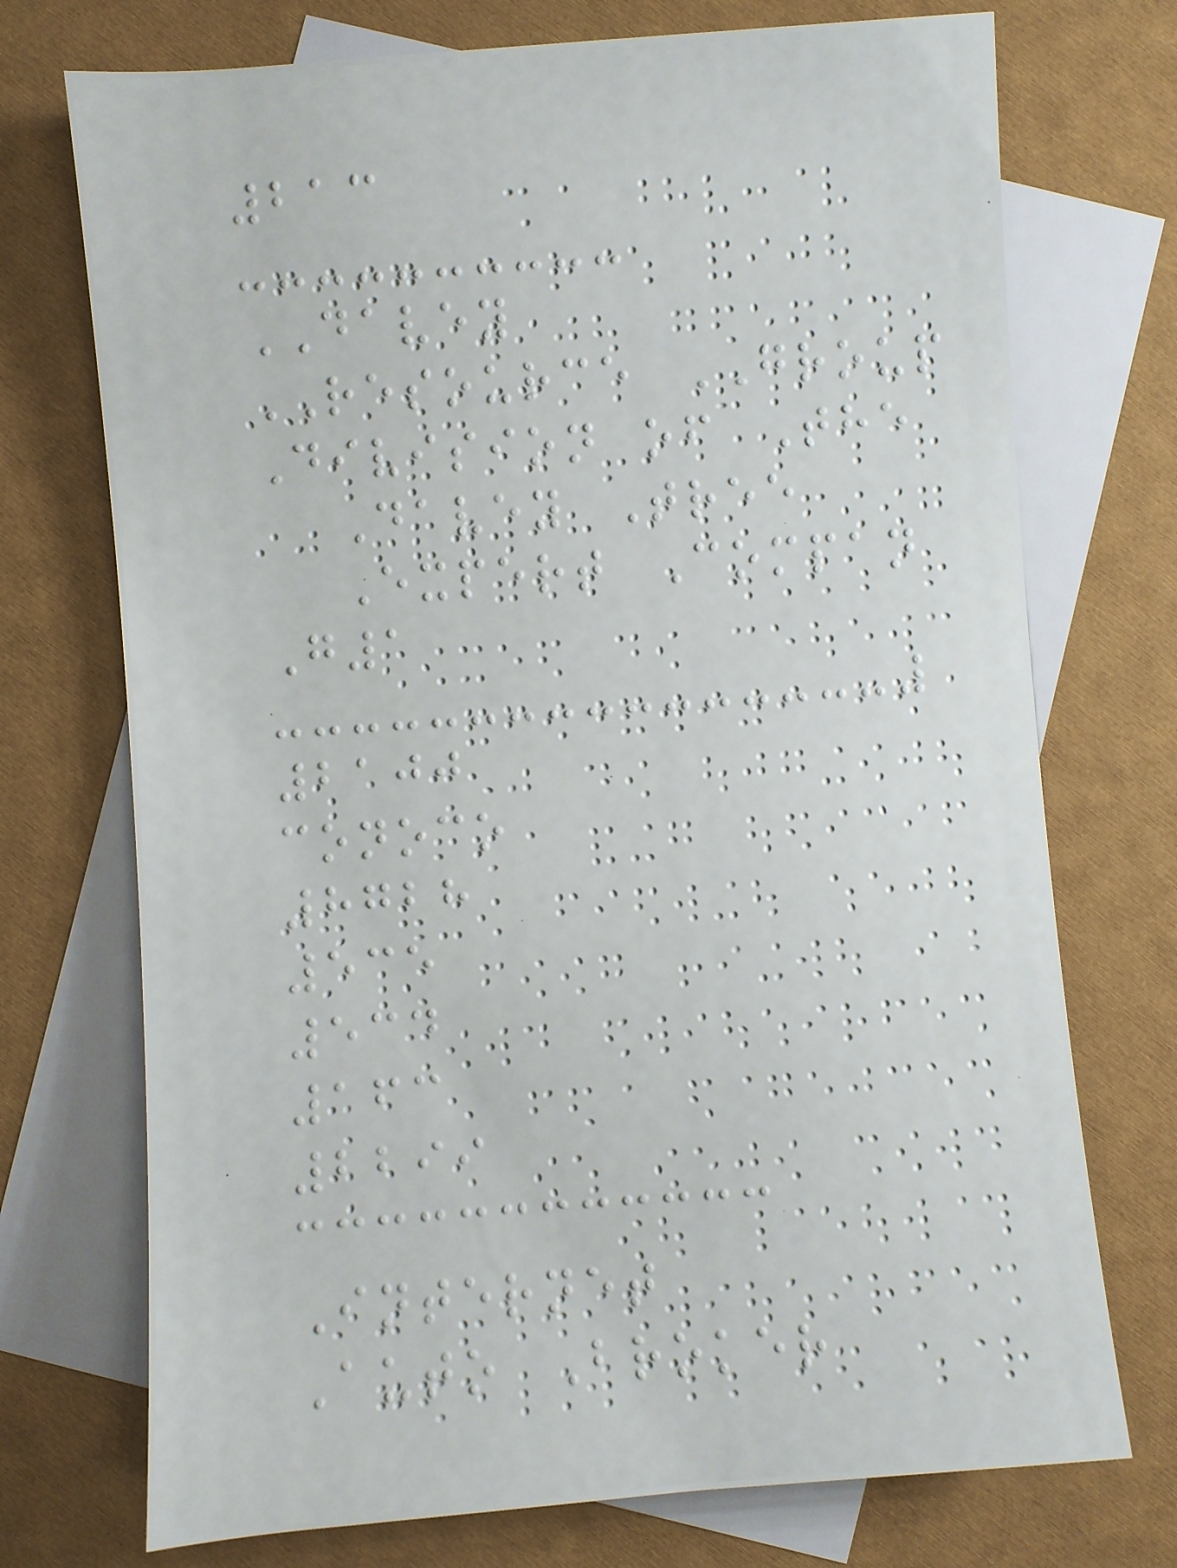213
DAVEY
RESOURCE GROUP
Division of The
Davey Tree
Expert Compan
G1
2100
conoco
8728
535
534
163
2299
Internet
Auto Broker
